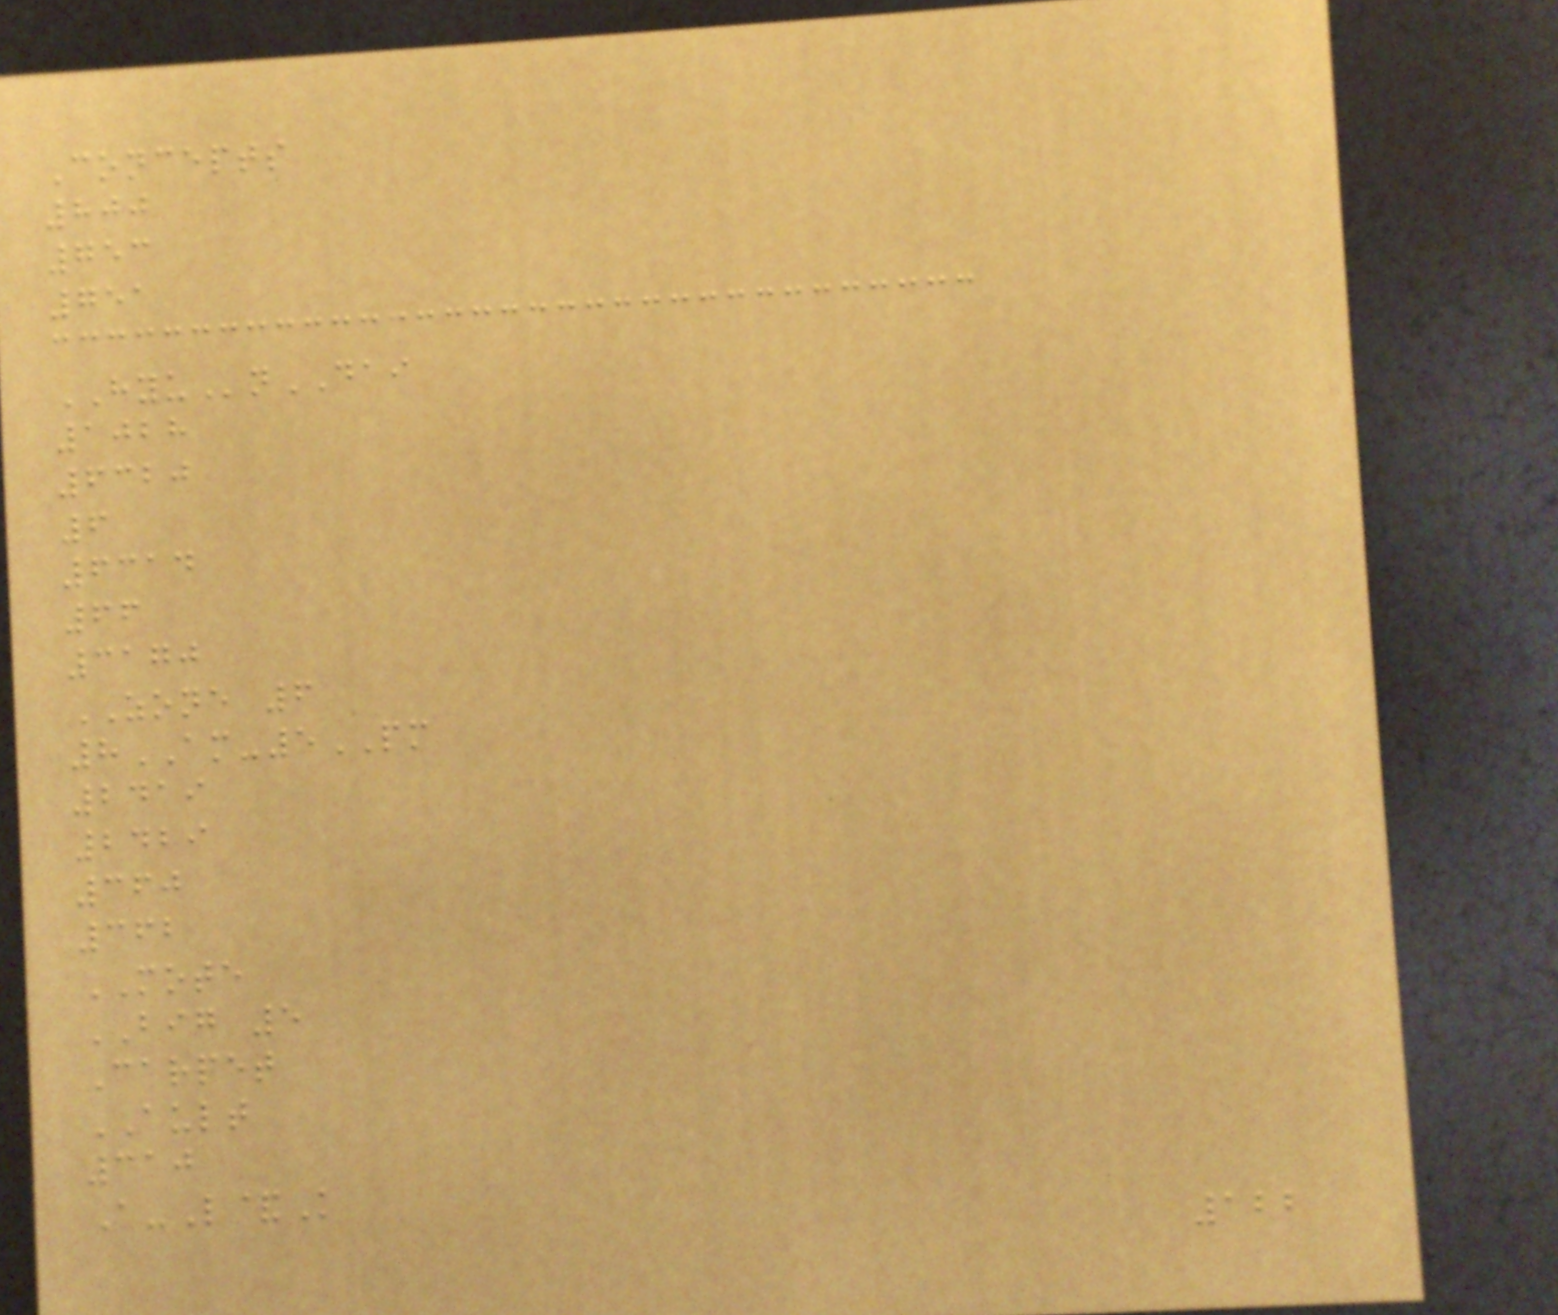Concepts
800
753
751
HYUnDAI
1028
6320
6
6314
66
3170
ZONE 6
8AM-5PM
2419
2429
360
362
MOTE
BIG 5
Carpet
AULT
310
A-L&K
122
